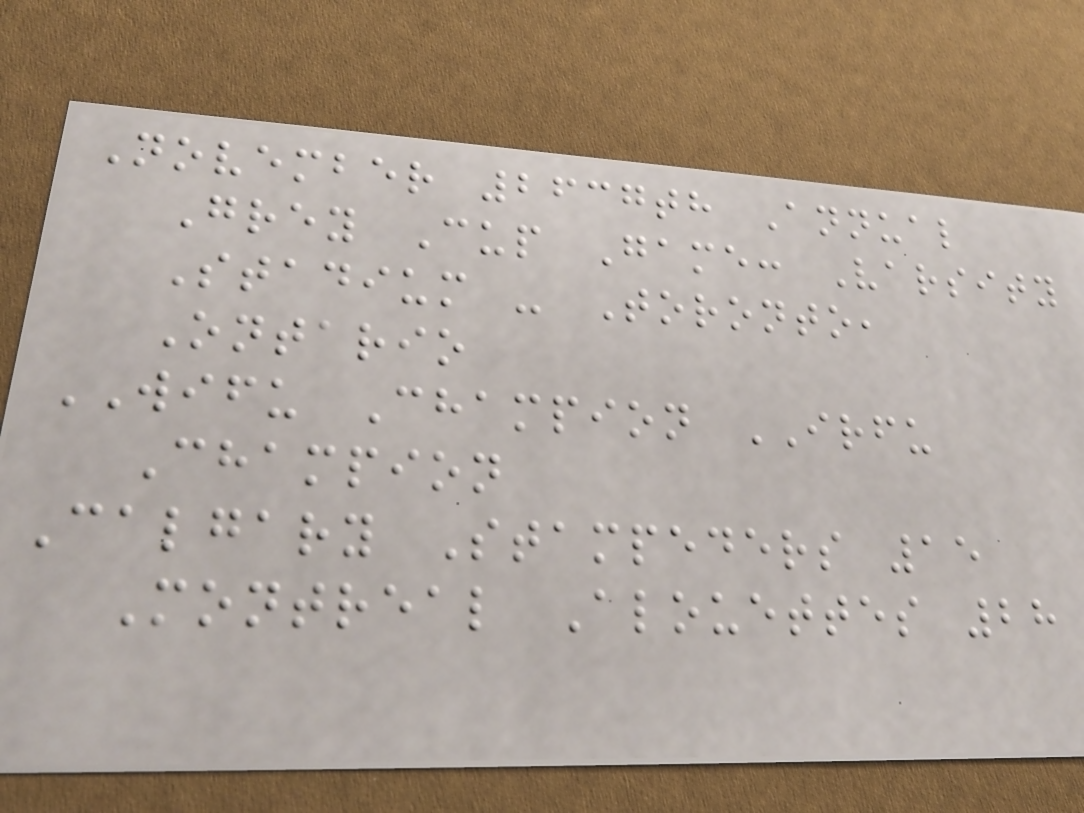November 2637th Annual
Grey Cup Game: Varsity
Stadium - Toronto,
Ontario
WIFU Champion IRFU
Champion
Calgary Stampeders 15
Montreal Alouettes 28
